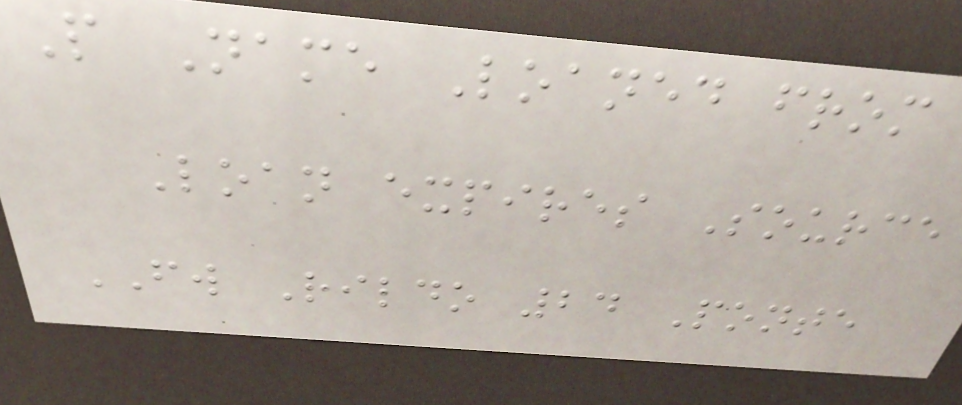P Name Loaned from
Loan expires Source
FW Rildo 24 Ponte
